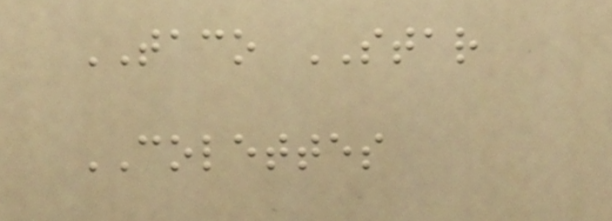TACO STAR
COLETTES
